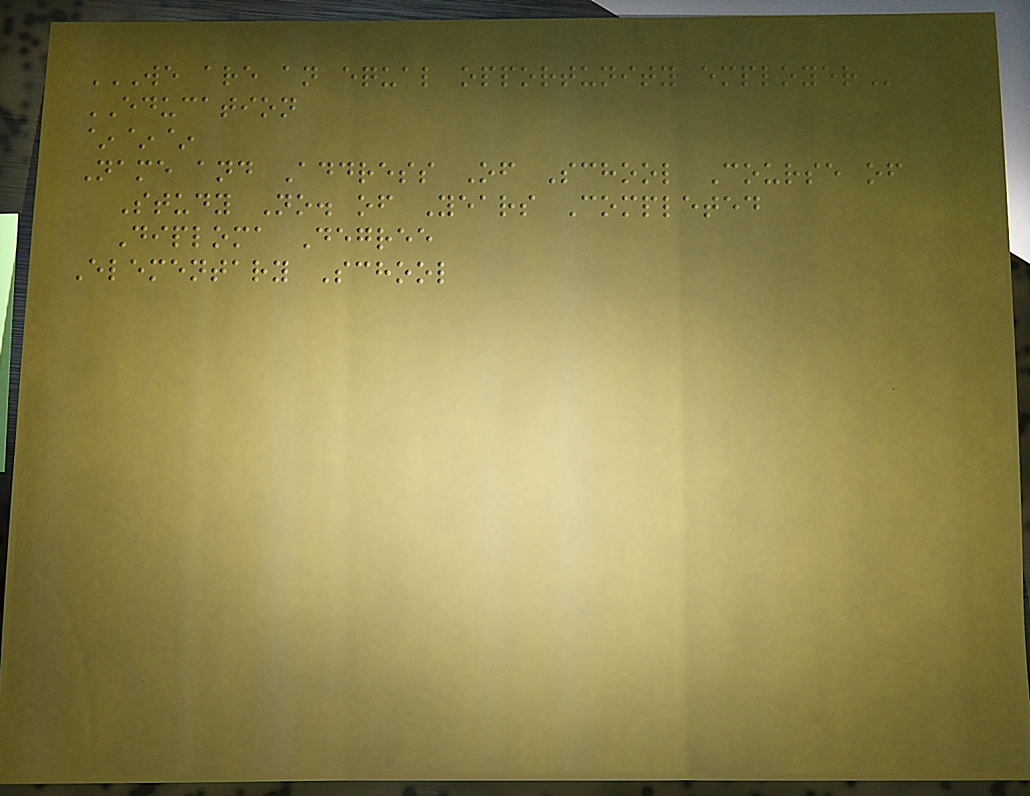WE ARE AN EQUAL OPPORTUNITY EMPLOYER
EDUCATION
~~~
Name and Address Of School Course of
Study No. of Years Completed
Diploma Degree
Elementary School
